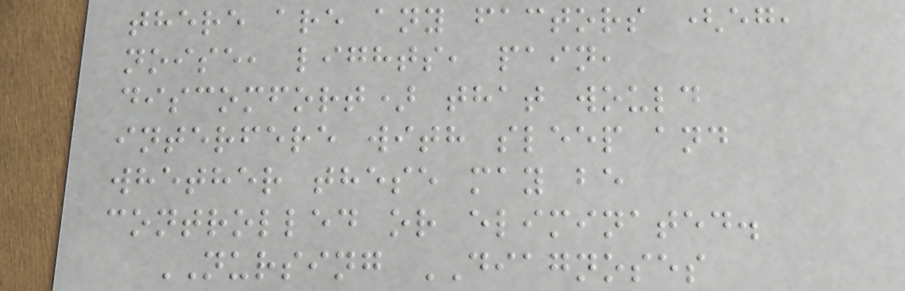there are any factors (eg,
noise, lights, pain,
discomfort) that would
interfere with sleep and
whether these may be
controlled or eliminated.
NURSING DIAGNOSES
